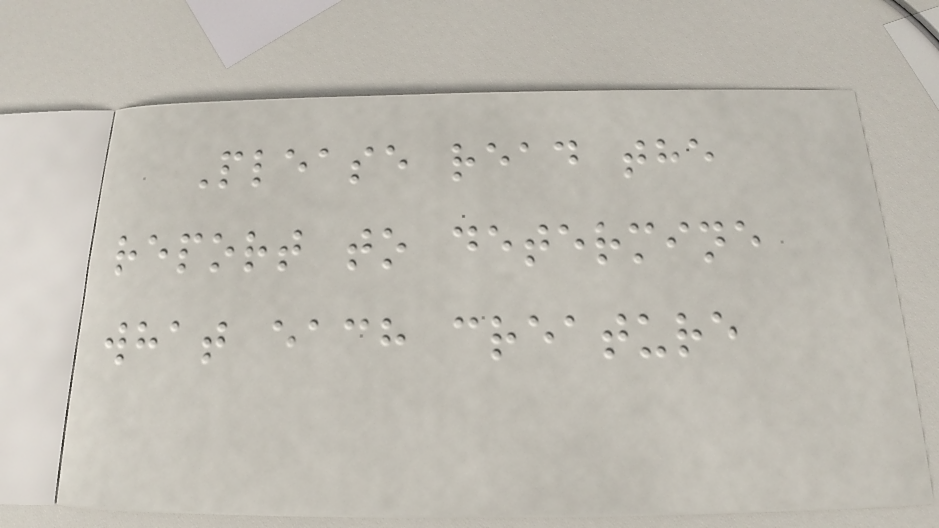Please read the
report to determine
what each creature
